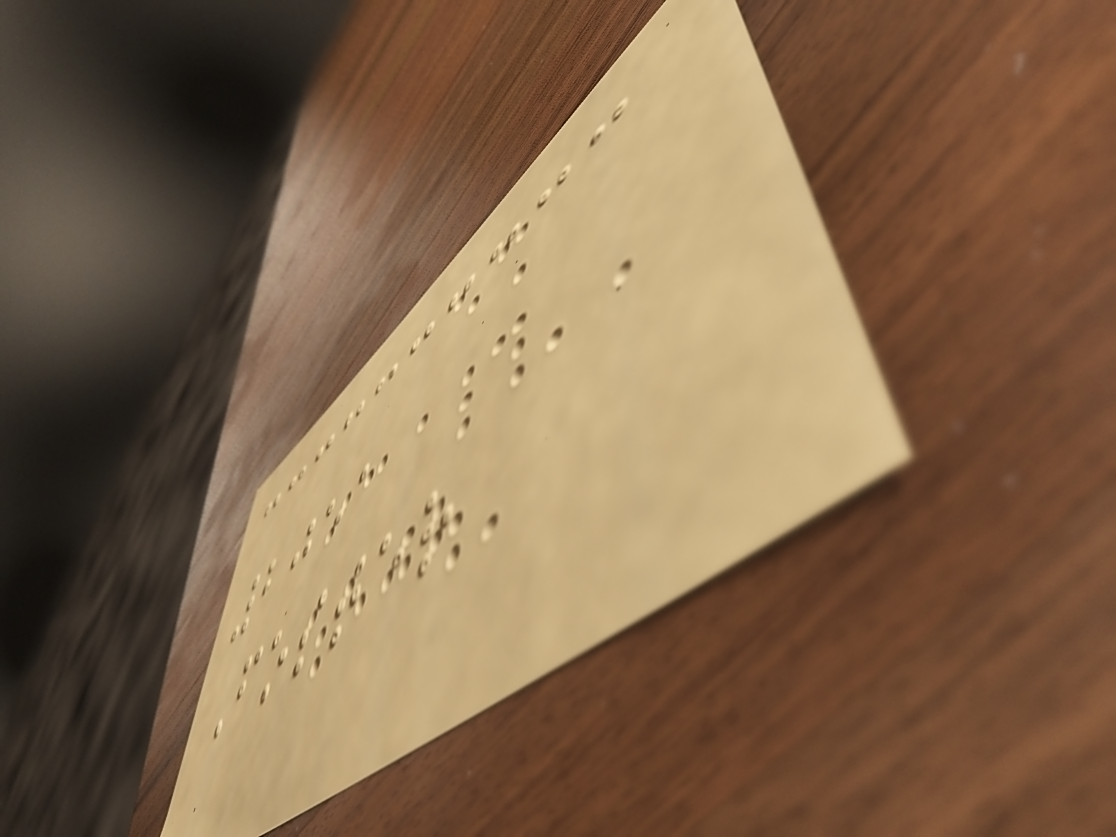2051
Foster
